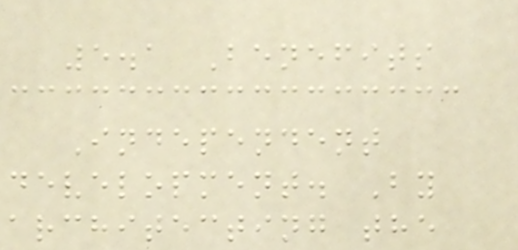5.1 Benefits
Independent
development. By
architecting the
